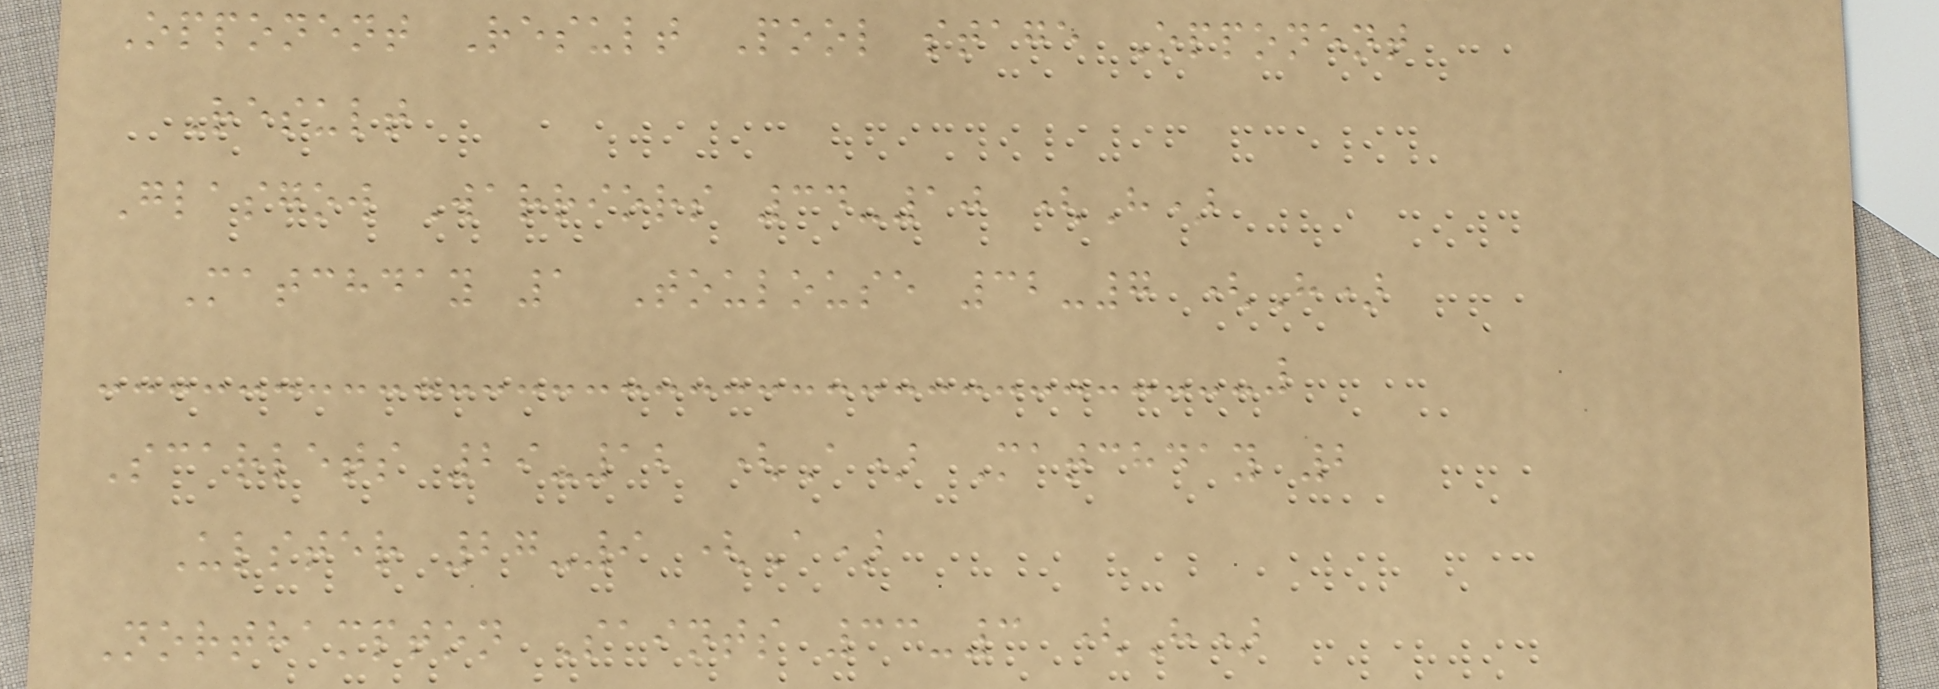Opponent Result Pool stage Opponent
Result
Glasgow Warriors 34-10 (H)
Matchday 1 Toulouse 32-7 (H)
Scarlets 29-12 (A) Matchday 2
Ulster 27-9 (A)
Northampton Saints 33-3 (H)
